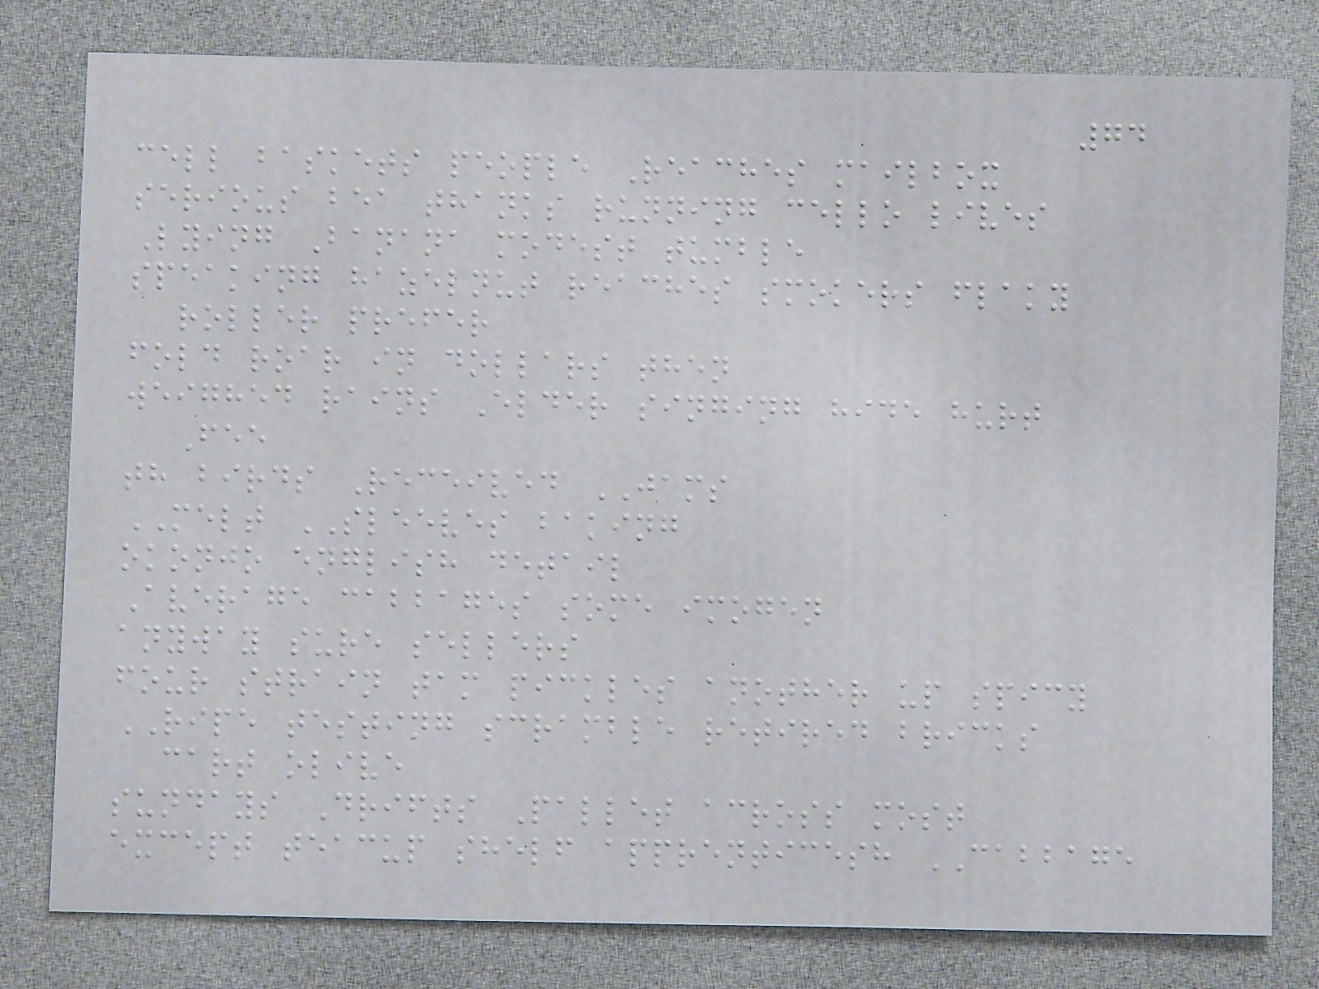74
cell baskets people Reaches mailbox
serious bea thanks running cello lives
Lying Banana modest tumble
speaking hazelnut reaches smokers flaky
roller prefer
fold roar in dollars then
weighed rains Elder singing hide hurt
Fee
th birds Received JAMS
MELT SLEEVES baking
okonjo english detail
Average cabbages some imogen
anyway sure sellers
four strain tam pickles another up spicy
RIPE testing scramble retired bricks
cart olive
sundays Drifts Pallet across most
except teacup shelf apprenticesh CABBAGE
